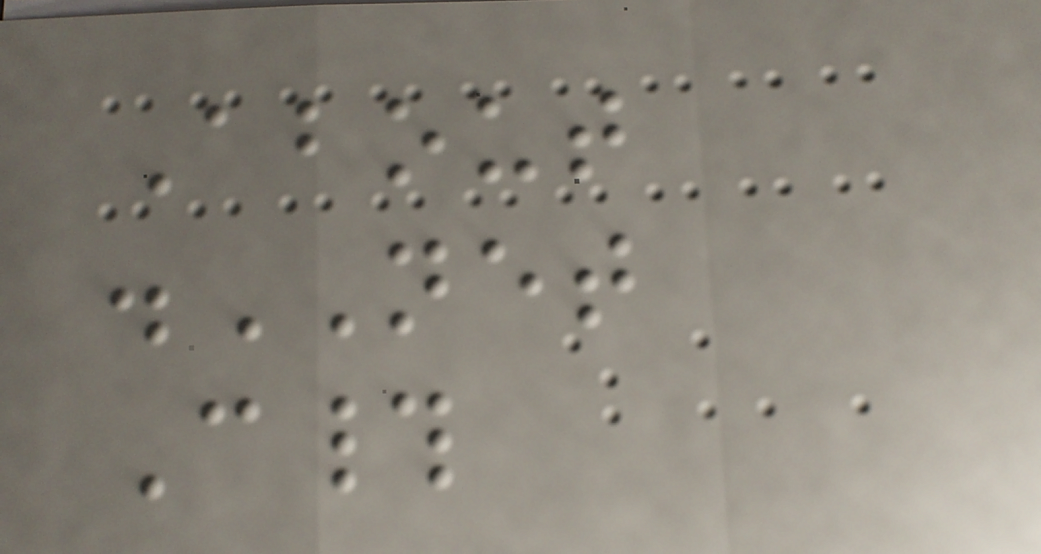About
.NET
C#
